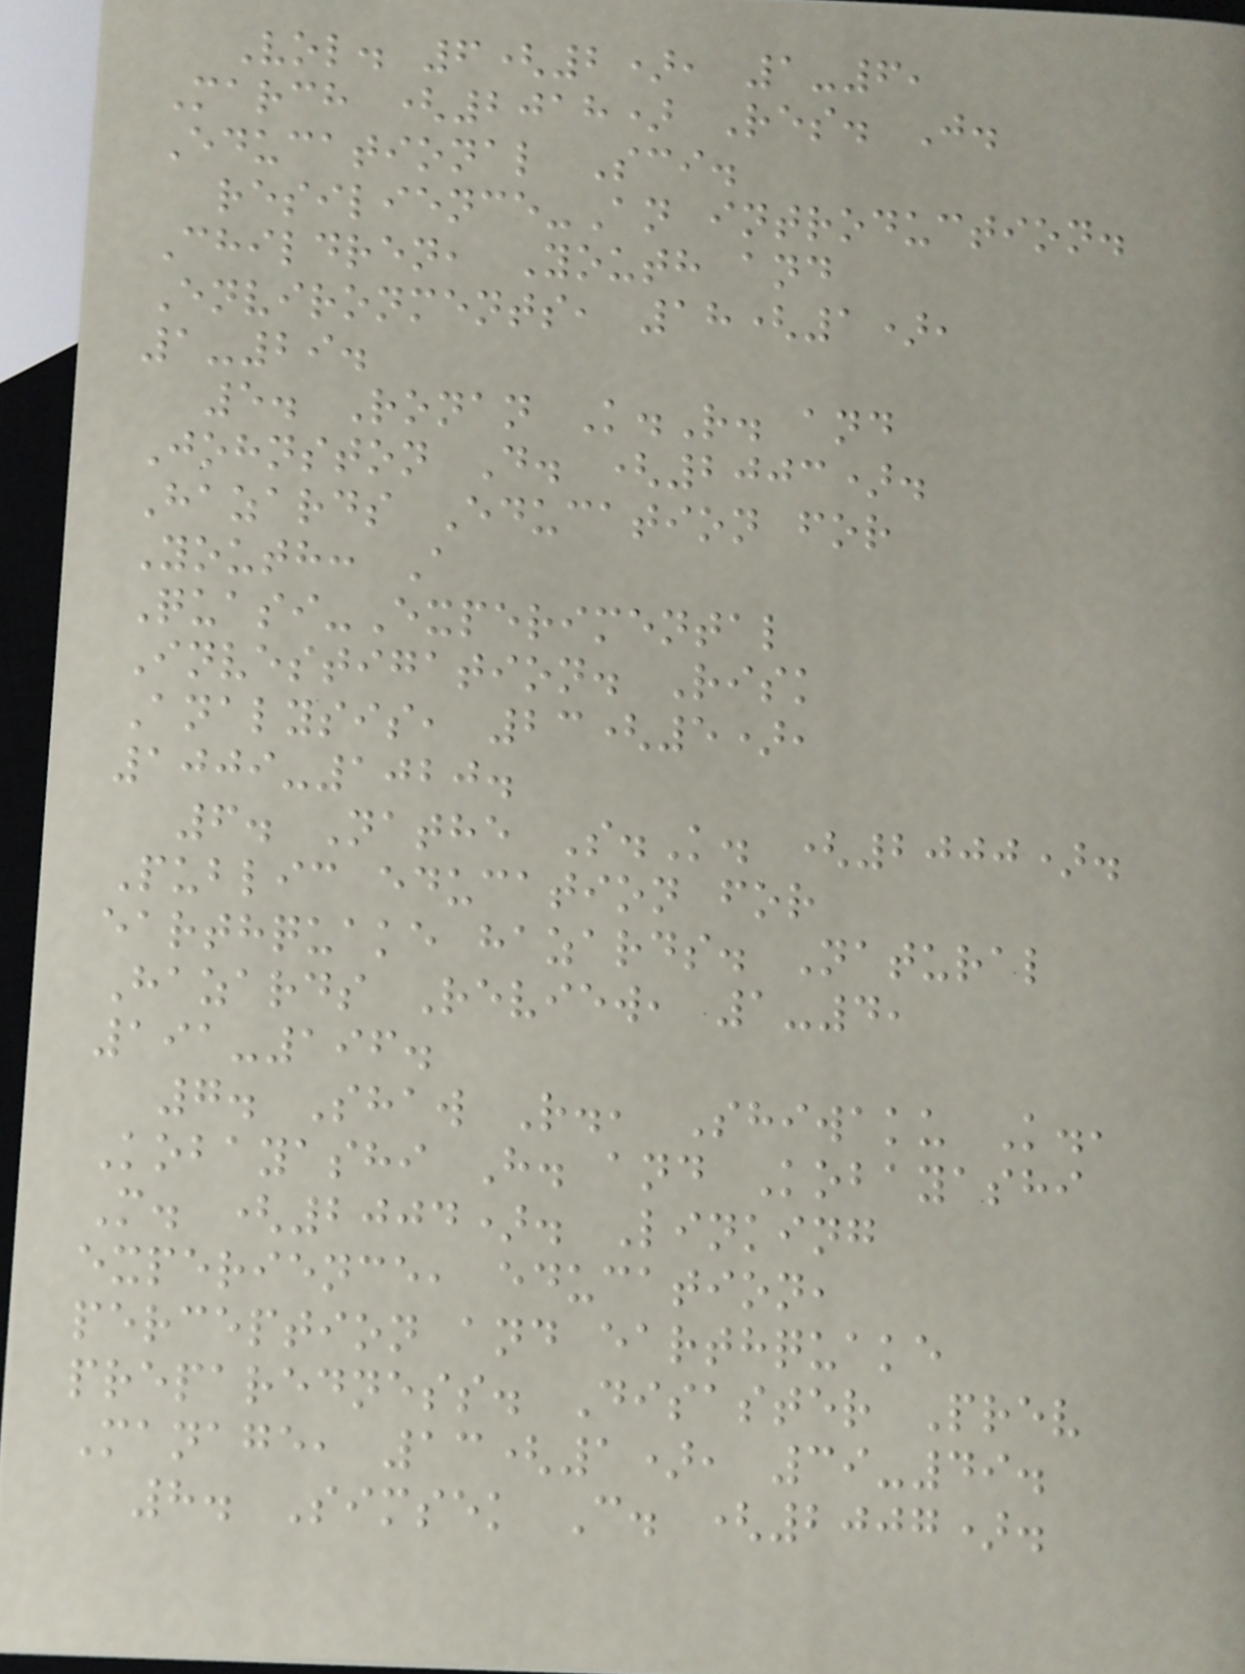Vol. 6(2), 1-6,
March (2018) Res. J.
Educational Sci.
resilience-An introduction.
Children, Youth and
Environments, 18(1),
1-29.
5. Ronan K.R. and
Johnston D. (2003).
Hazards Education for
Youth: A
Quasi-Experimental
Investigation. Risk
Analysis, 23(5),
1009-1020.
6. Nathe S.K. (2000).
Public education for
earthquake hazards. Natural
Hazards Review, 1-4,
191-196.
7. Shaw R., Shiwaku K.,
Kobayashi H. and Kobayashi
M. (2004). Linking
experience, education,
perception and earthquake
preparedness. Disaster Prev
Manage, 13(1), 39-49.
8. Simsek C. (2007).
